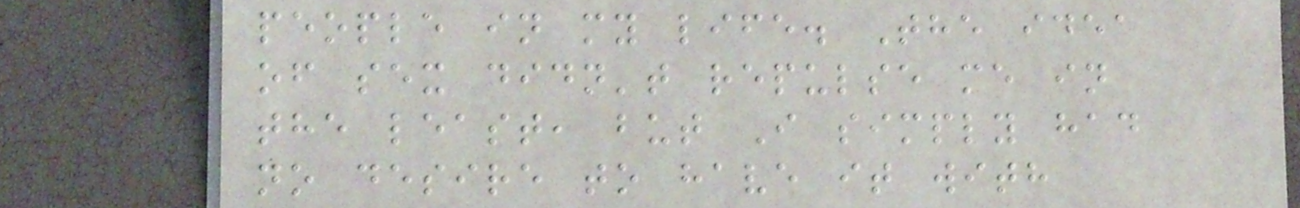people in my life. The idea
of sex didn't repulse me in
the least, but I simply had
no desire to have it with
